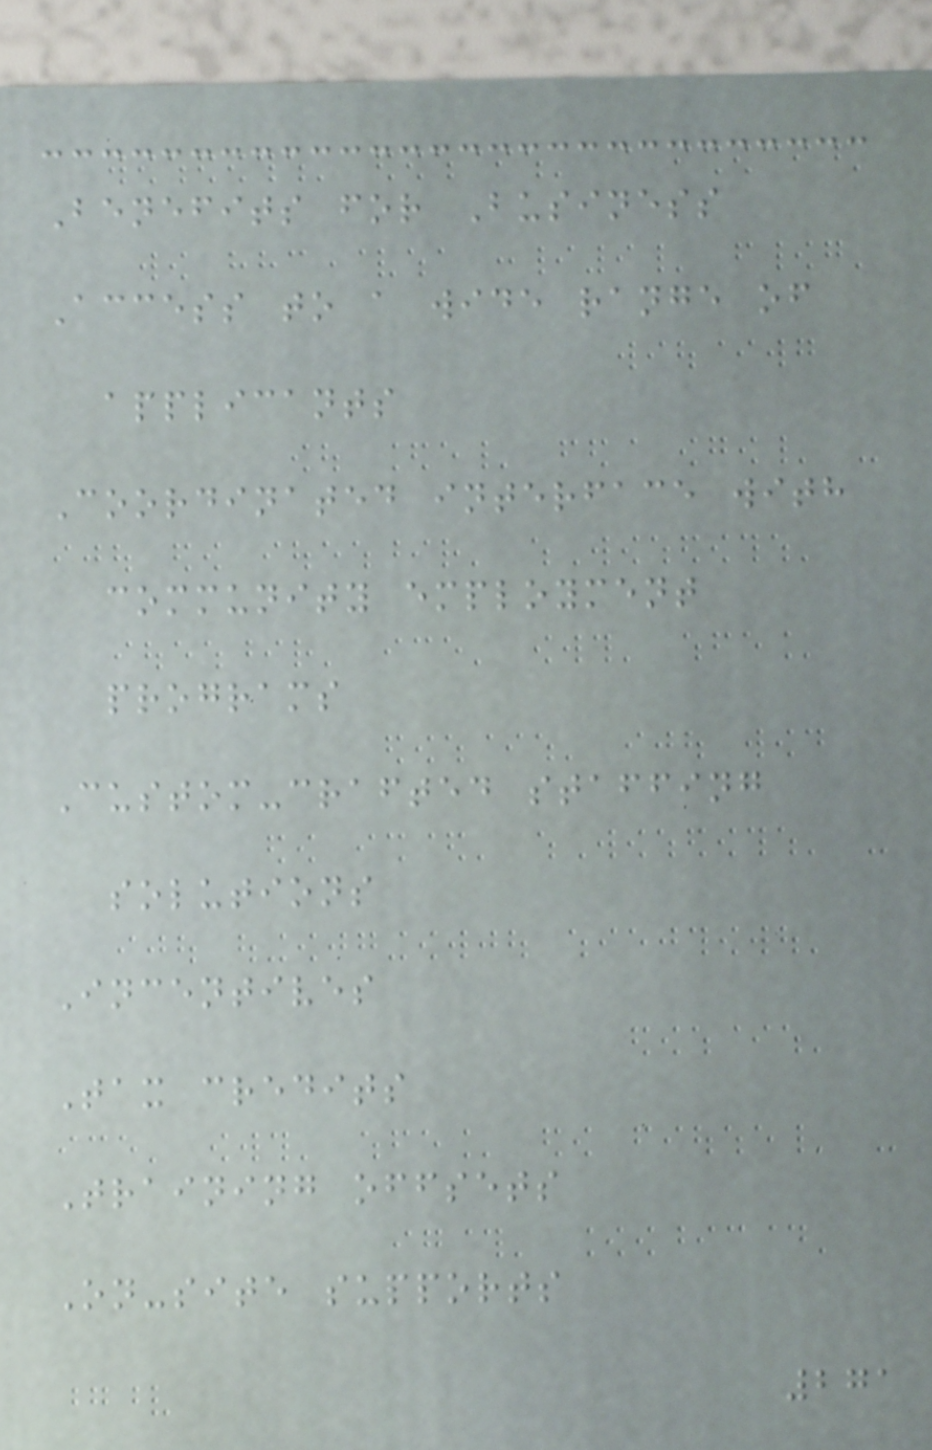Benefits for Business
Access to a wide range of
applicants
Coordinated interface with
community employment
programs
Custom-crafted staffing
solutions
Incentives
Tax credits
Training offsets
On-site supports
271
